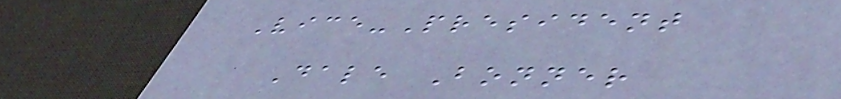Vice-President
Dale Bonner
